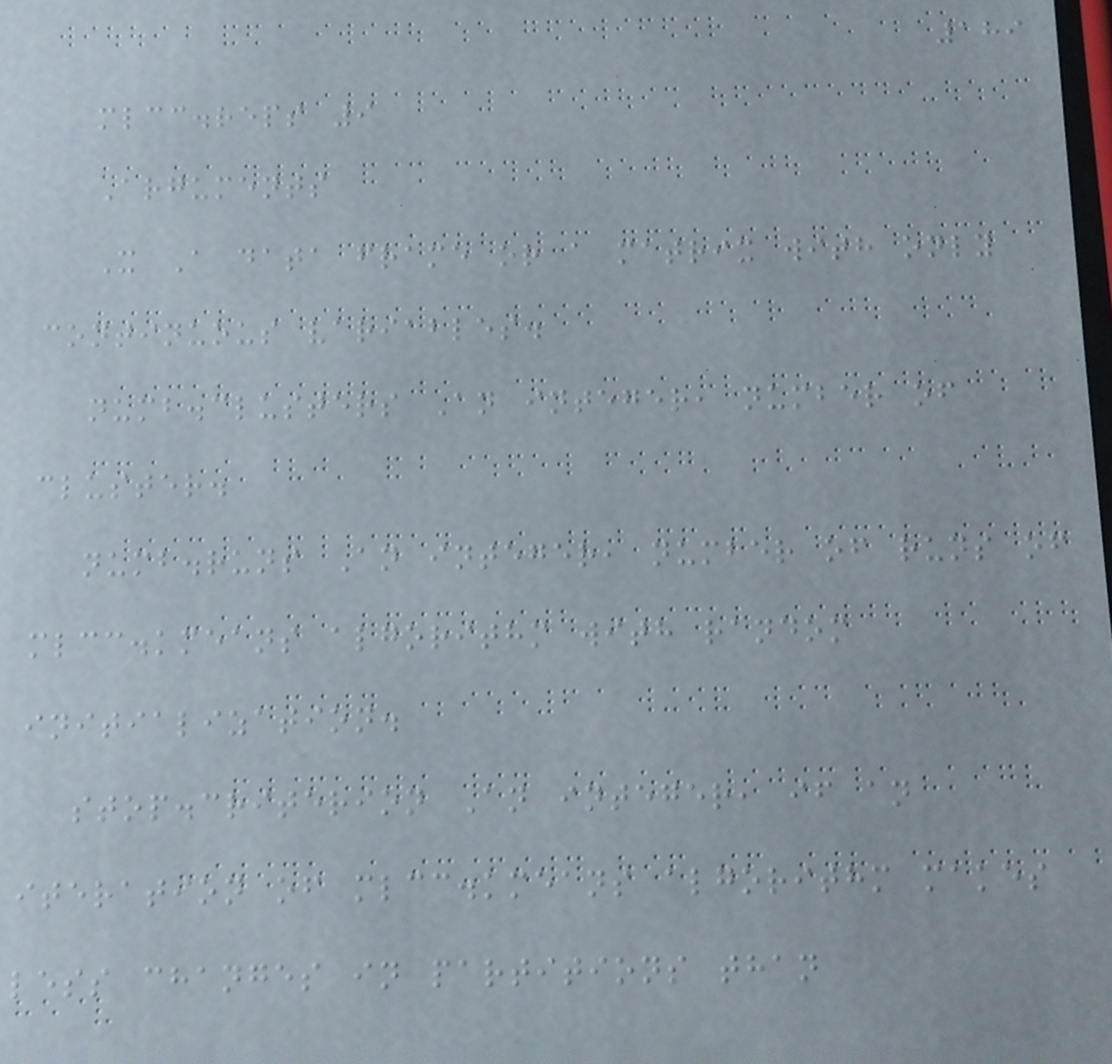189
mlcc.reps 9
Arguments
X A data frame or a matrix with only
continuous variables.
numb.clusters An integer, number of
cluster.
numb.runs An integer, number of runs of
mlcc.kmeans algorithm with random
initialization.
stop.criterion An integer, if an
iteration of mlcc.kmeans algorithm makes
less changes in partitions than
